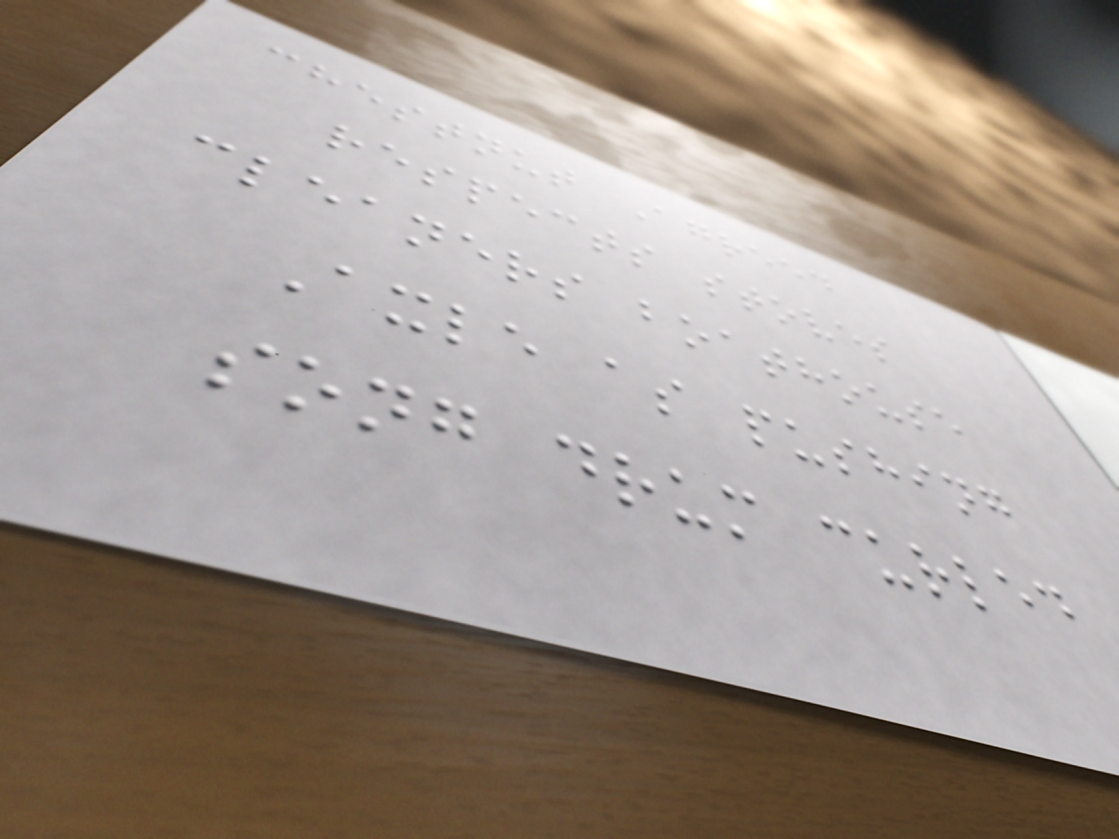chestnut Agreed
respects stoves
cleaners boathouse
Axle as pushing
song drum curled
